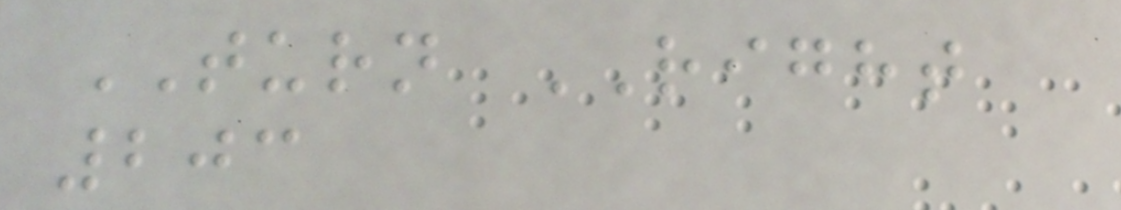TURN RIGHT
203
